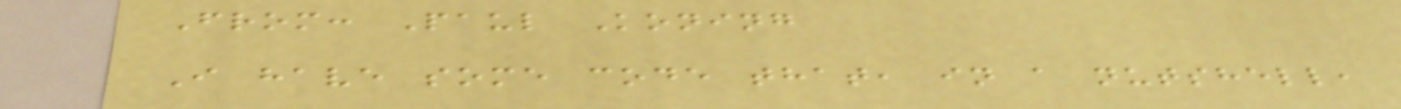From: Paul Koning
I have some code that, in a nutshell,
